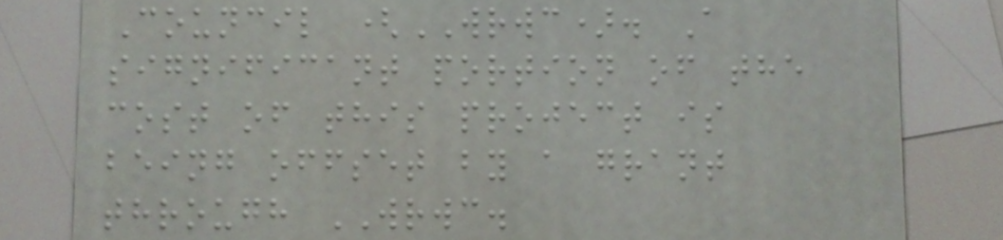Council (WRWC). A
significant portion of the
cost of this project is
being offset by a grant
through WRWC.
